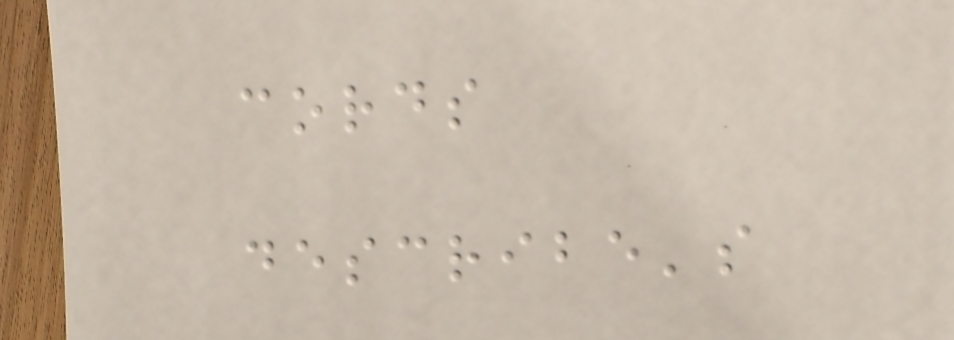cords
describe's
